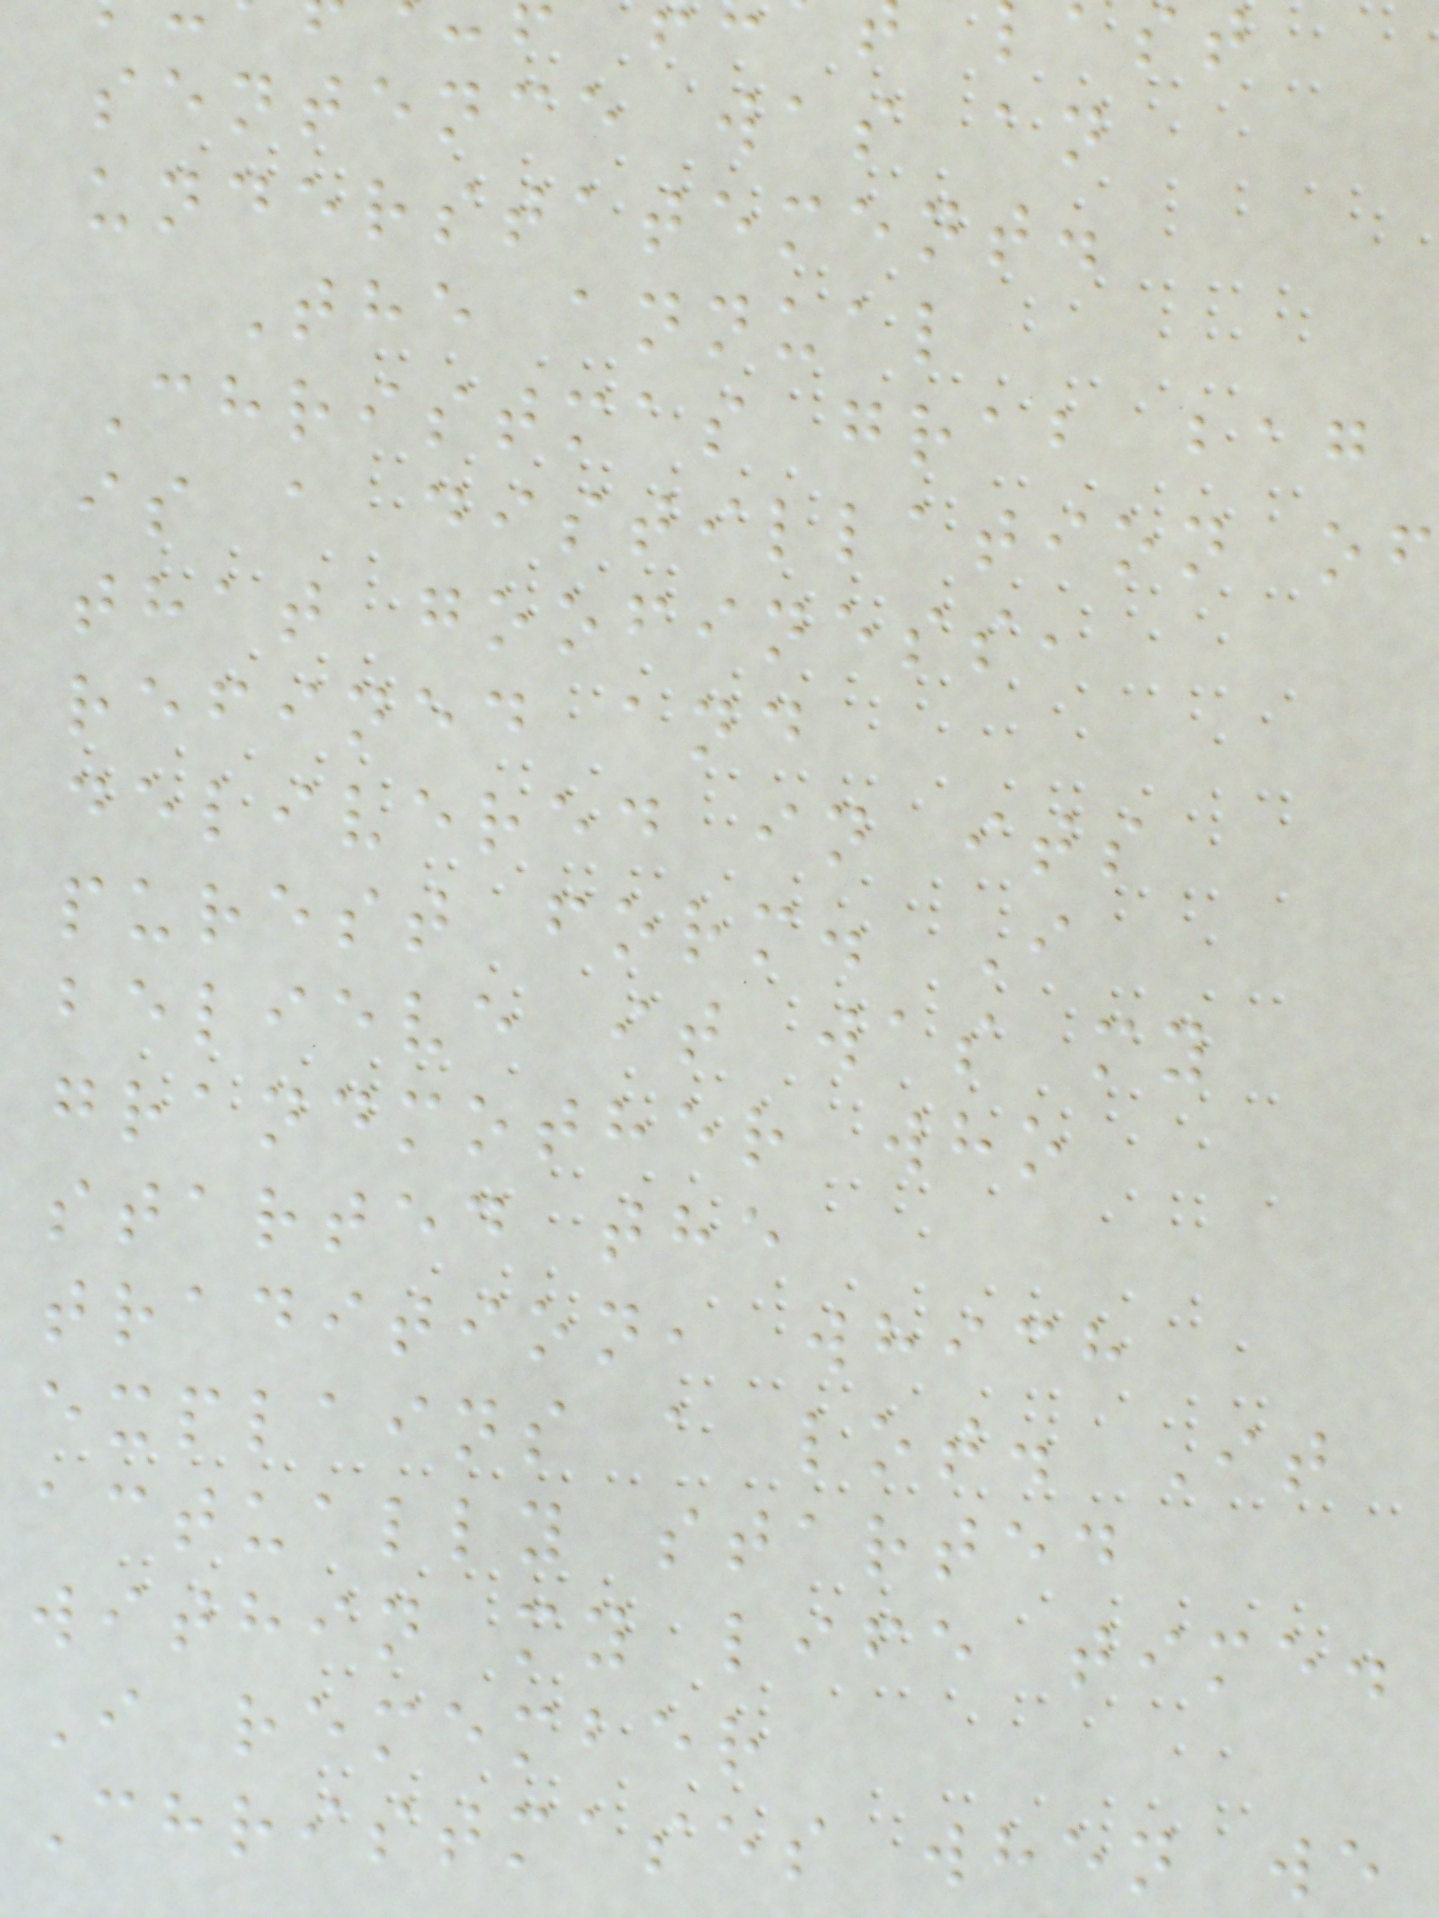sentence was an
understatement.
The annual
Christmas grab bag
is a distillation of
that goofiness,
refined and
delivered in its
purest form. I
believe it was my
grandmother who
started the
tradition, which
explains a lot. It
actually started
within my life time.
I remember
Christmases when we
